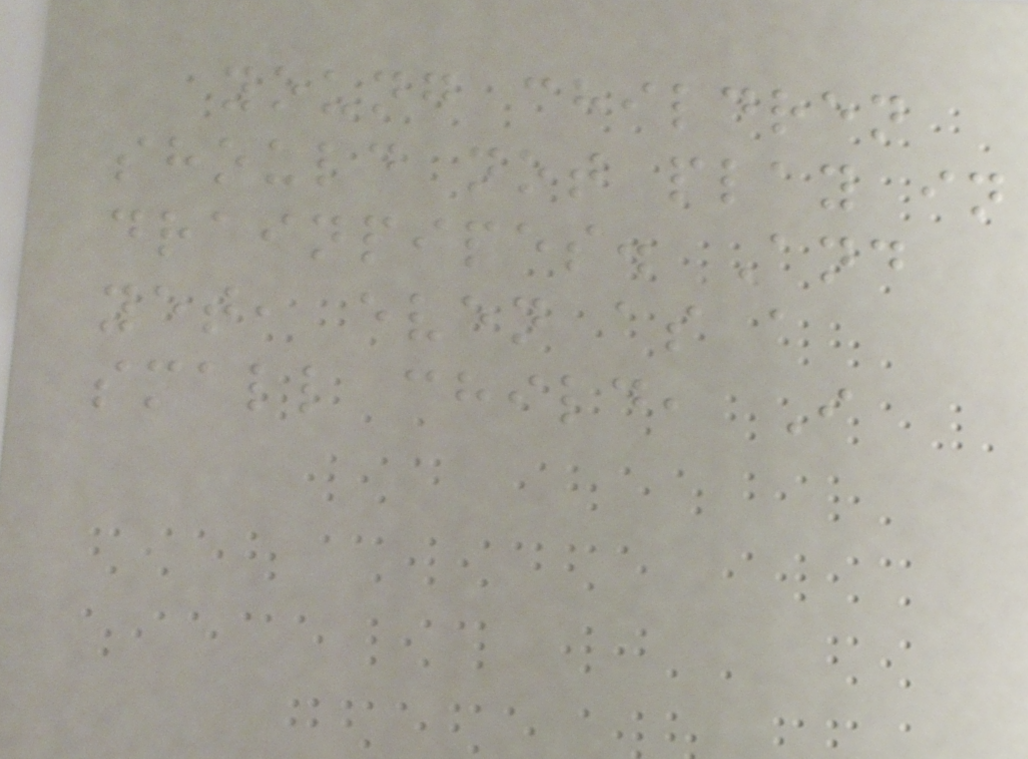young children
should not play in
drainpipes. And
yet, even as a
small child, I
